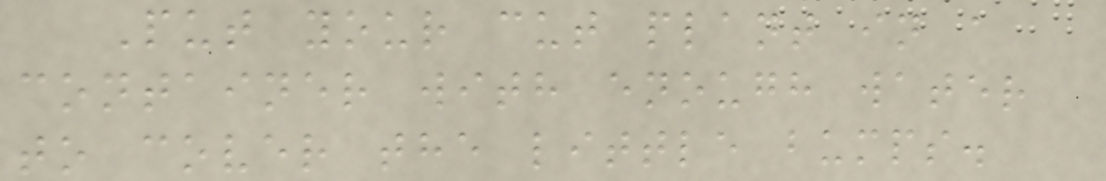Put your cut plant in a
container with enough water
to cover the little bumps.
